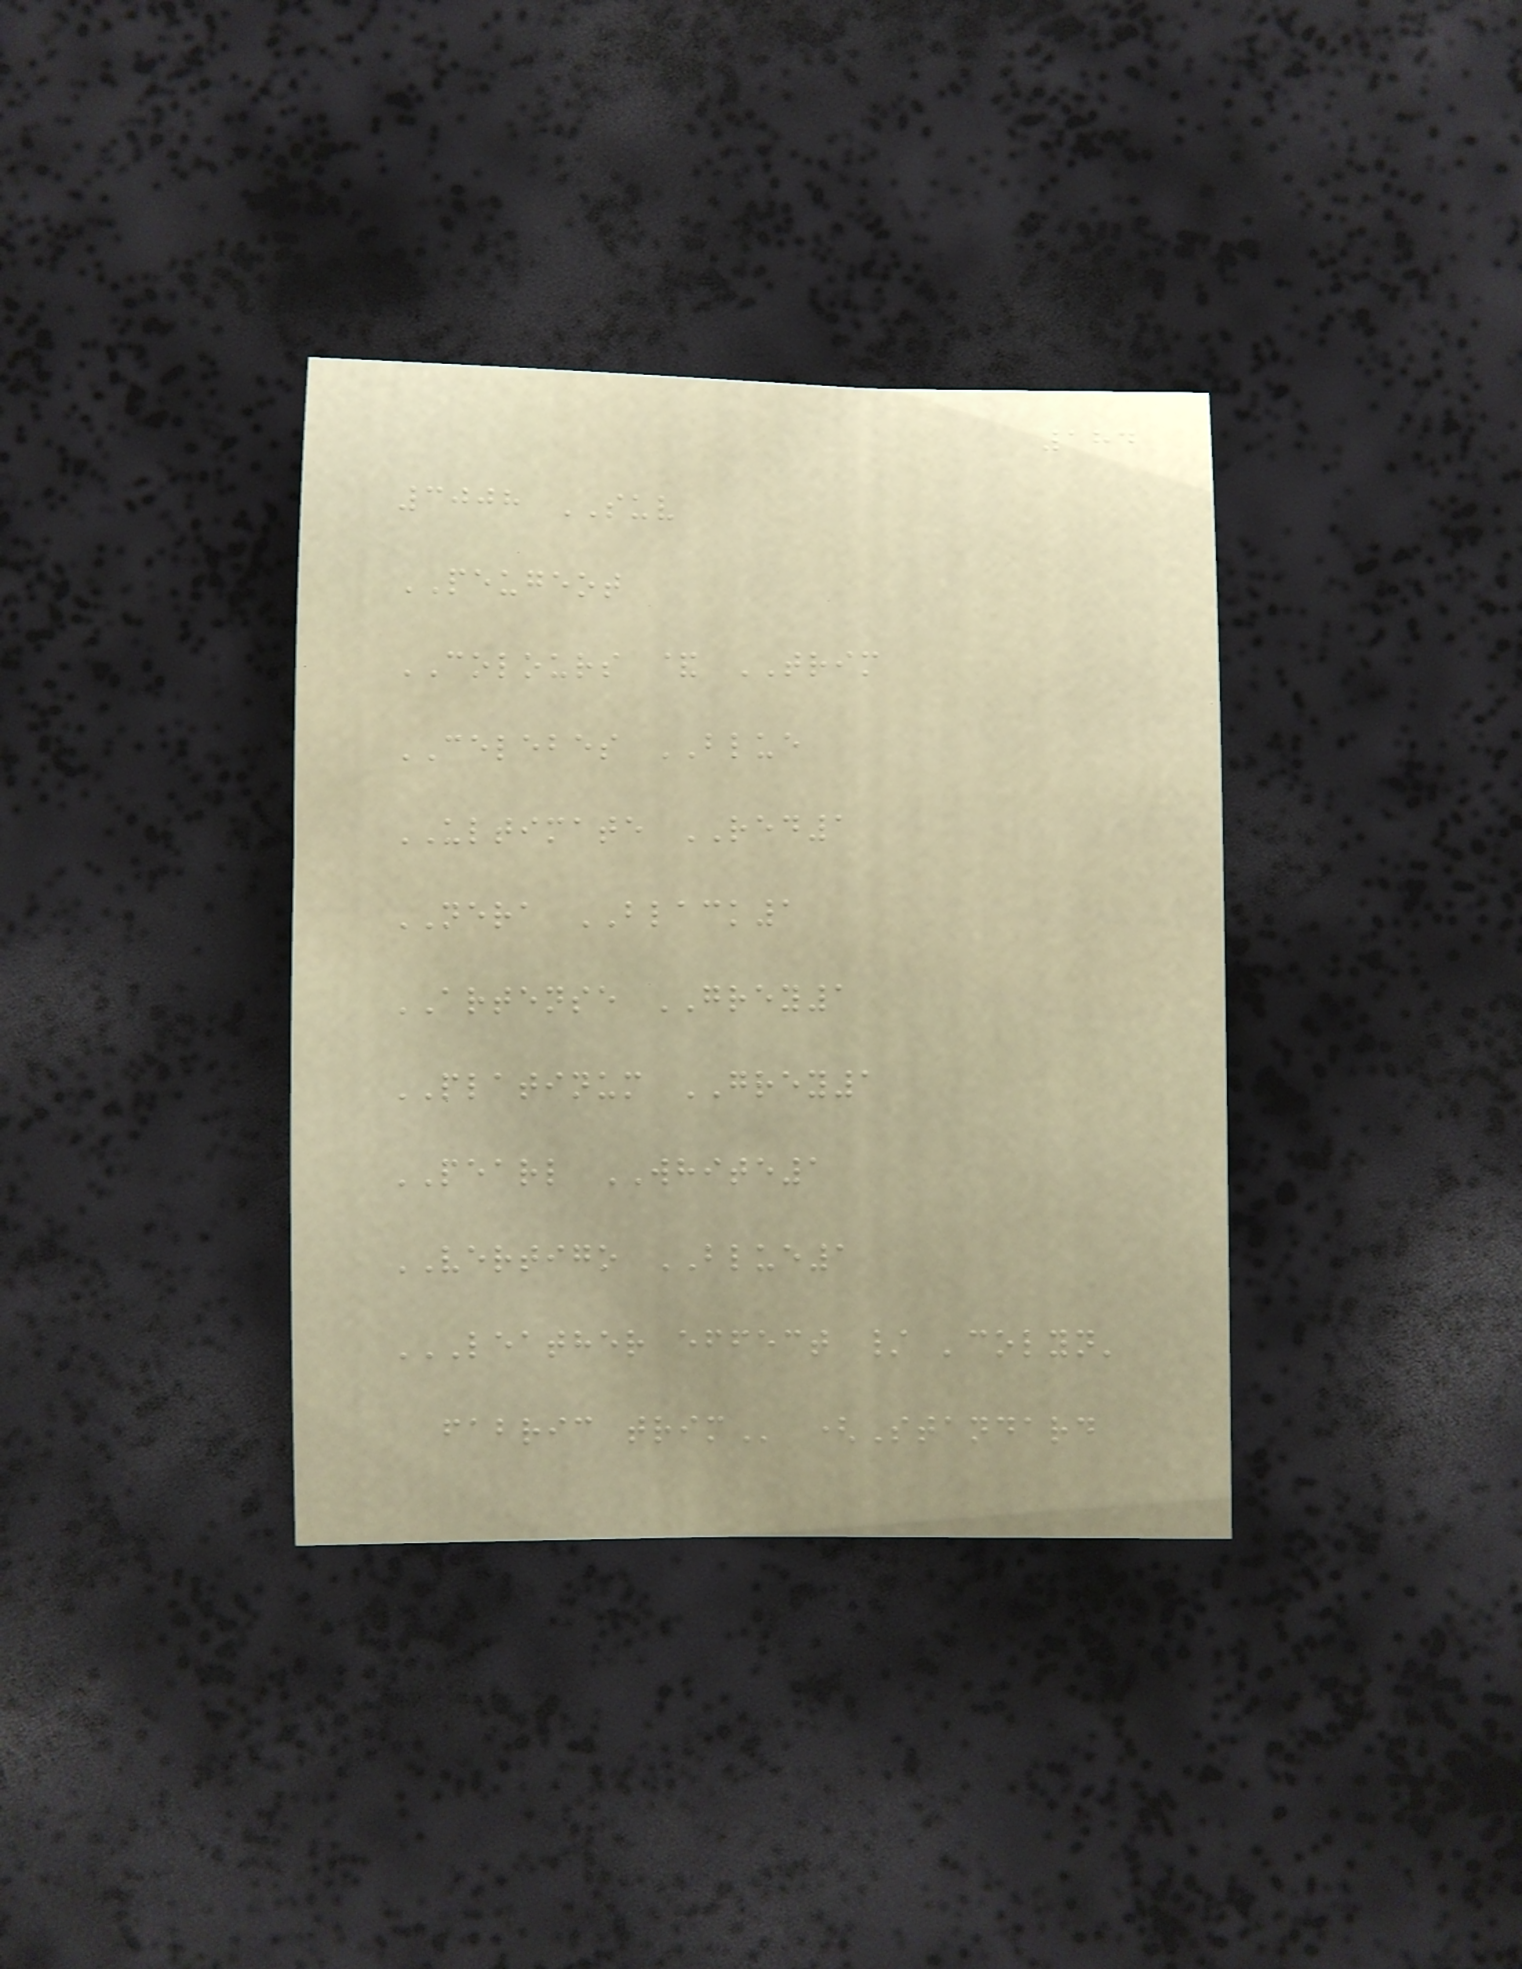184
3008 SUV
PEUGEOT
COLOURS & TRIM
CELEBES BLUE
ULTIMATE RED1
NERA BLACK1
ARTENSE GREY1
PLATINUM GREY1
PEARL WHITE1
VERTIGO BLUE1
LEATHER EFFECT / 'COLYN'
FABRIC TRIM (Standard
